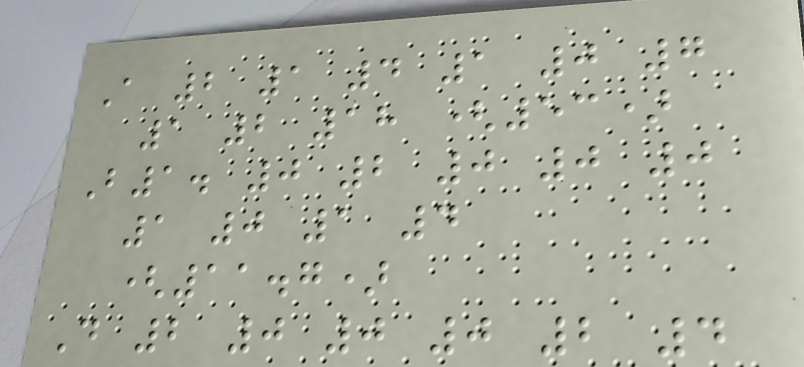A 2 1 4 1 0 7
1 2 18 (53)
B1. 0 2 0 0 0
1 0 1 4
(11.7)
D 2 0 0 0 2 4
